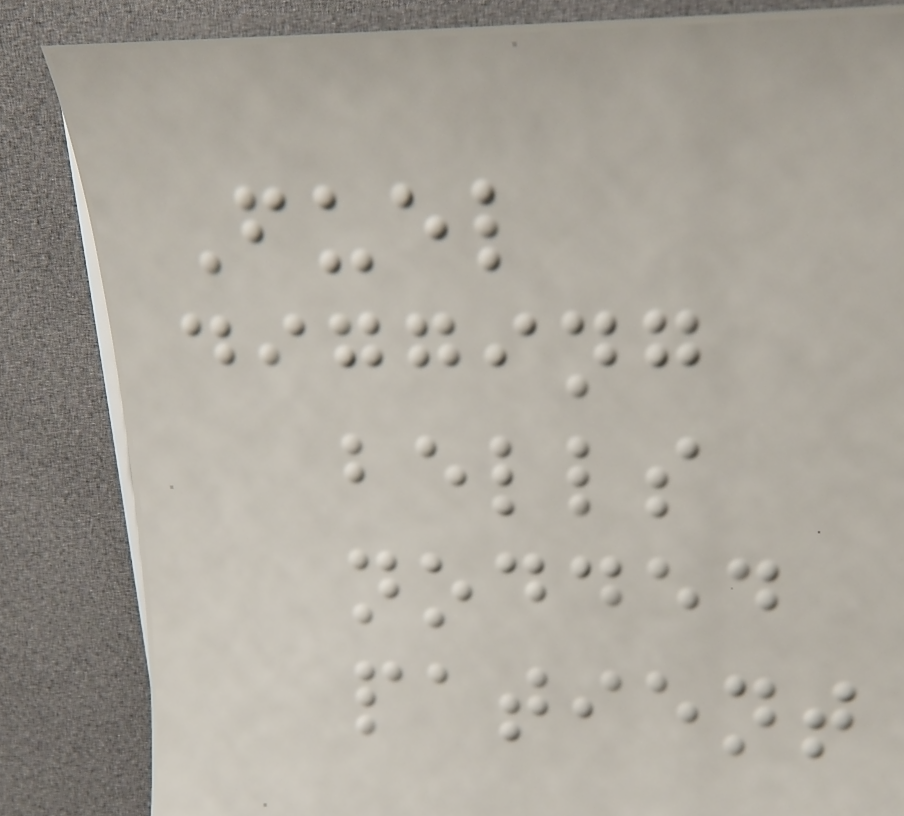Fuel
digging
bells
nodded
patient
